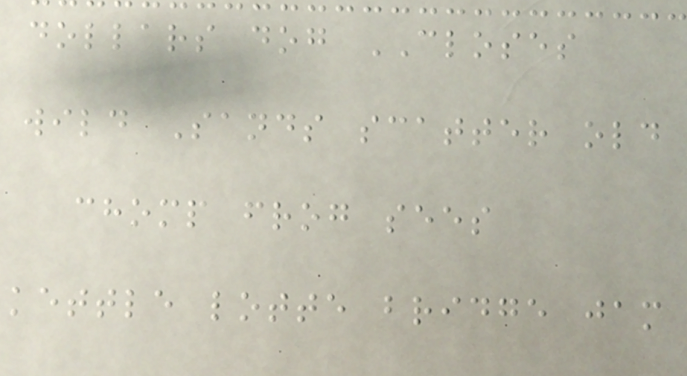dollars dog CLOSES
wild Sands scatter old
chomp frog sees
kettle lotte bridge jam
